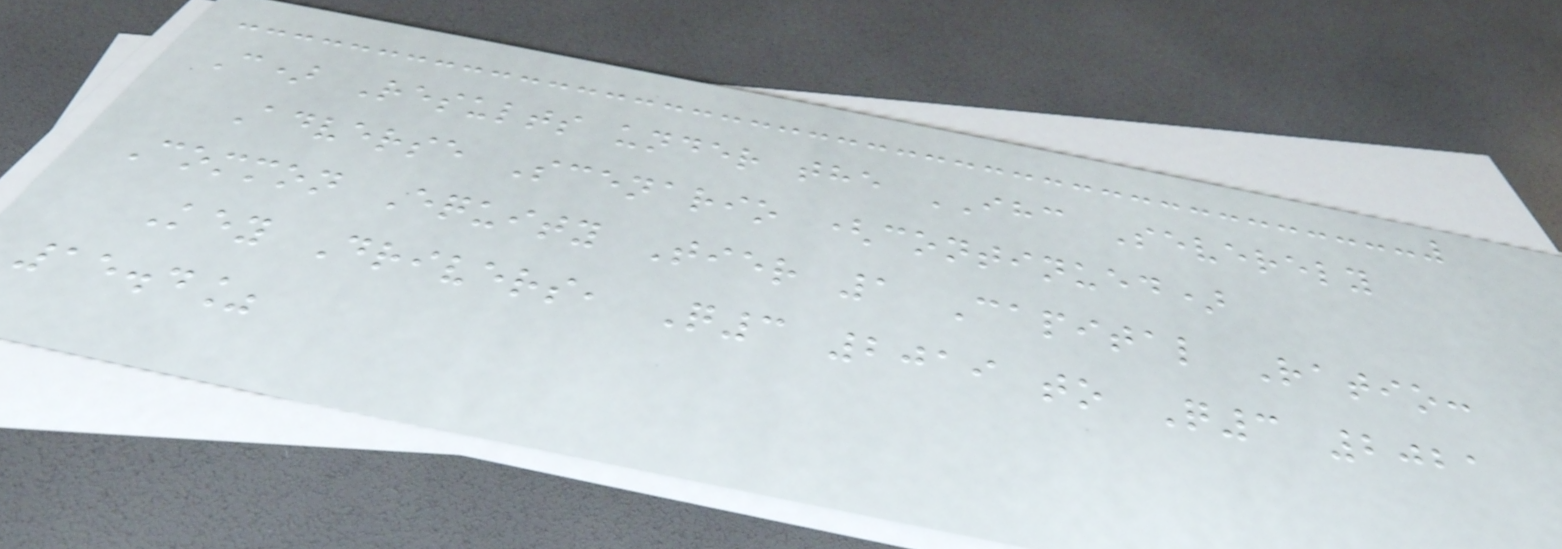C) Results under the IHC Severely
Adverse Scenario (continued)
Common Equity Tier 1 Capital Ratio:
Key Drivers, Q3 2019 to Q3 2021
15.4%
